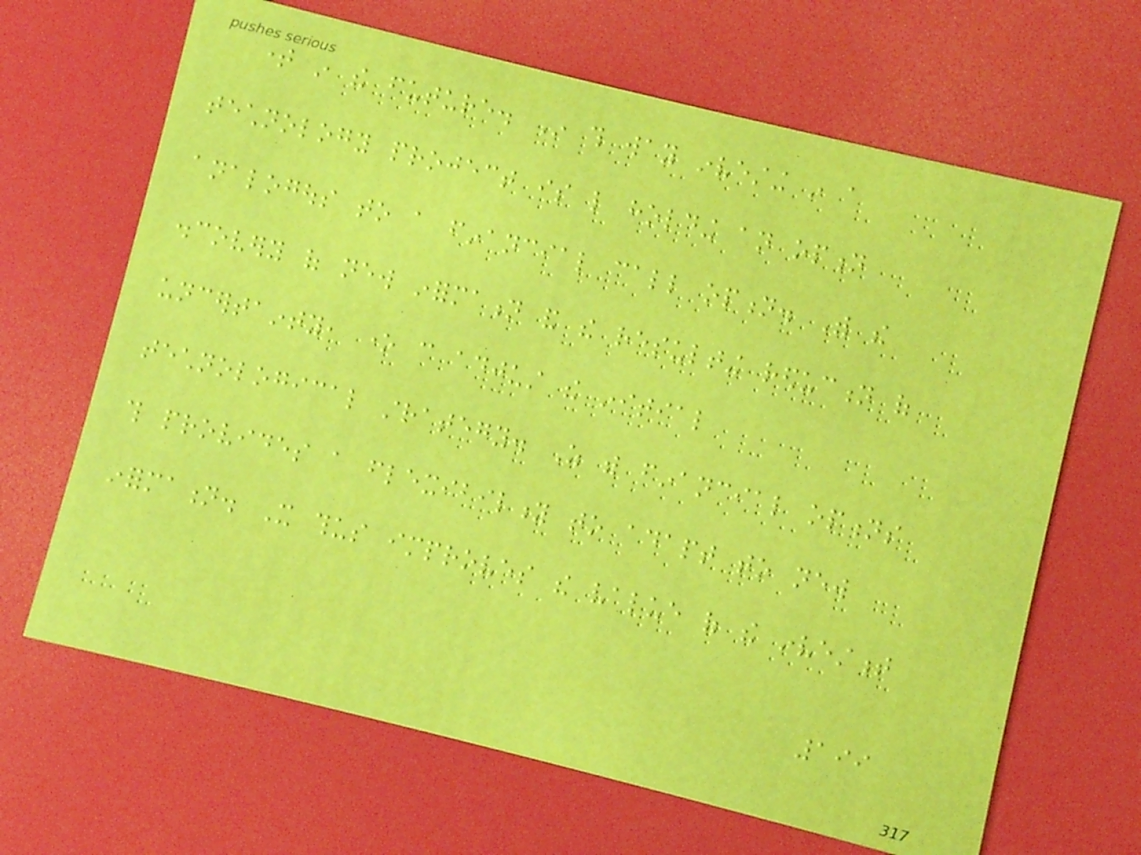time in the future. In this way investing in a
technology project is like holding an option
analogous to a financial call option. With the
discovery of new information and the resulting reduction of
uncertainty, one can adjust the initial
technological strategy. As with financial options
this provides a flexibility to adapt to new
information. It thus improves the value of the investment
199
